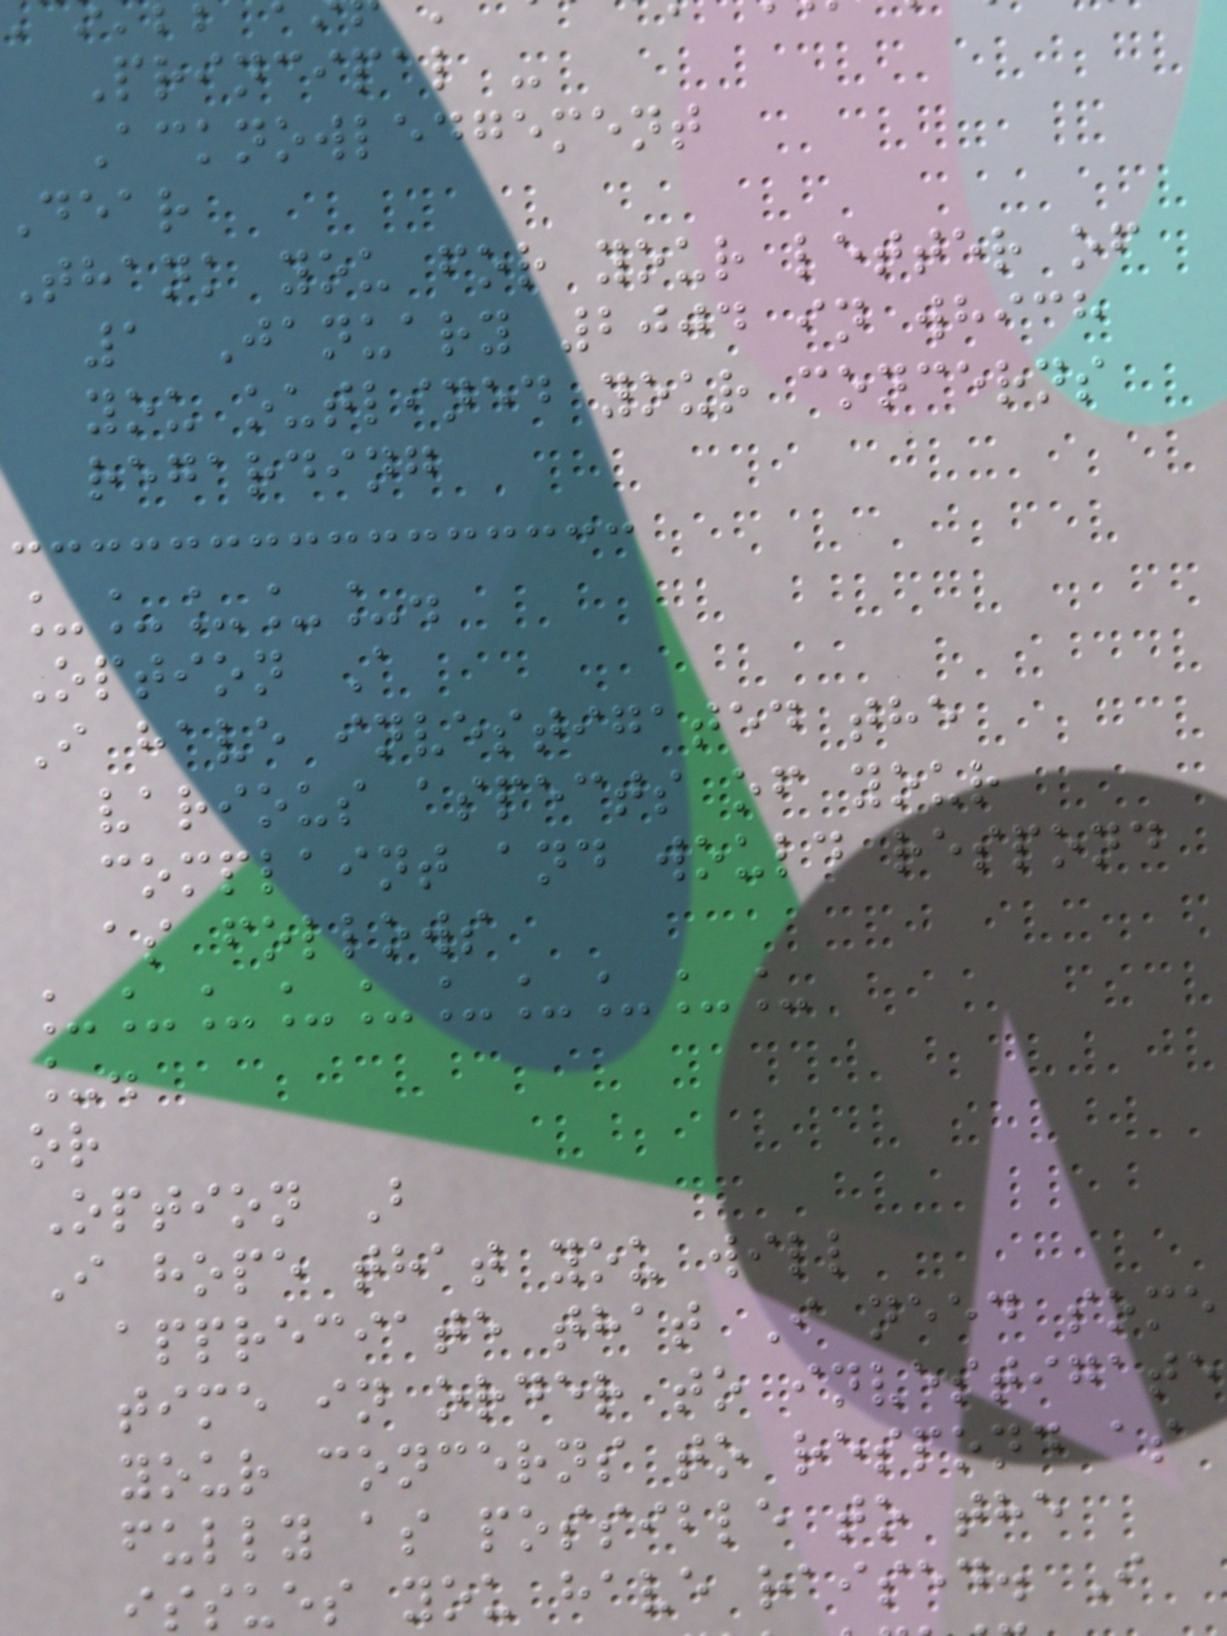Principal -
Acknowledgement
dear
Thank you for your letter of
1 January 2004 in which
you outlined your concerns
regarding
_____.
Option A
I have investigated the
various aspects of your
complaint and would respond
as follows
__________
_.
or
Option B
I hope that you will
appreciate that I need some
time in order to investigate
your concerns to respond as
fully as possible to the
issues you have raised. I
